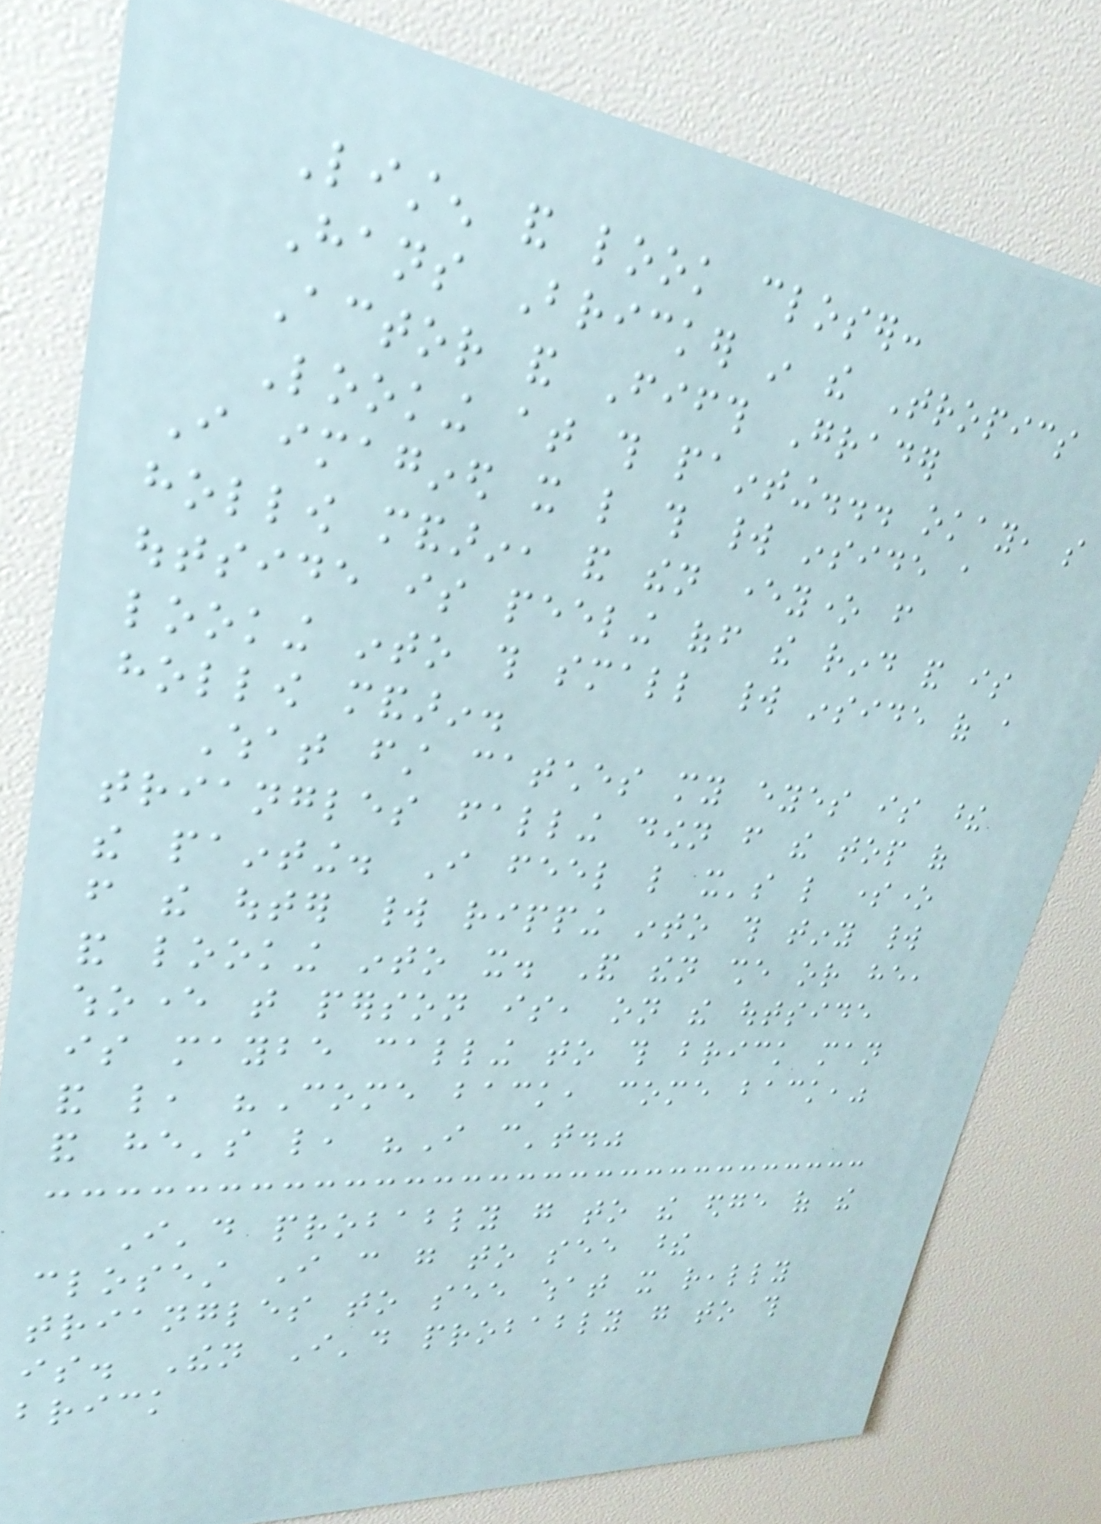Listen and look closer:
Hans Bricker in the Tropics
Actor and Fifth Grader
Looking at this painting... okay, so
I imagined it like this world inside a
hollow mandarin, and then everyone from
outside is peeling off the rind and is
looking into this small world inside of a
hollow mandarin.
What first catches my eyes is these
triangles falling down from the top of
the painting. I feel like it's like someone
from the outer world ripping into this tiny world
and looking into it. And then she or he,
whoever that person is, on the outside
is maybe calling to this brick man
and like, "Come back, come back,"
and he's like, "I can't."
I'd probably go to the edge of the
closest I can go to see these
triangles to see what it really
is. Then I'd probably go to this
brick
